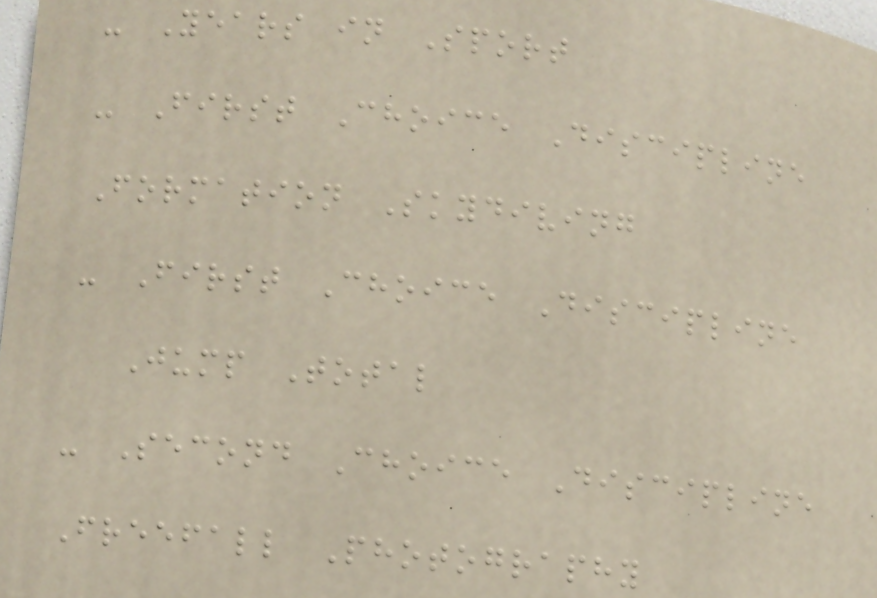- Years in Sport
- First Choice Discipline
Formation Skydiving
- First Choice Discipline
Jump Total
- Second Choice Discipline
Freefall Photography
